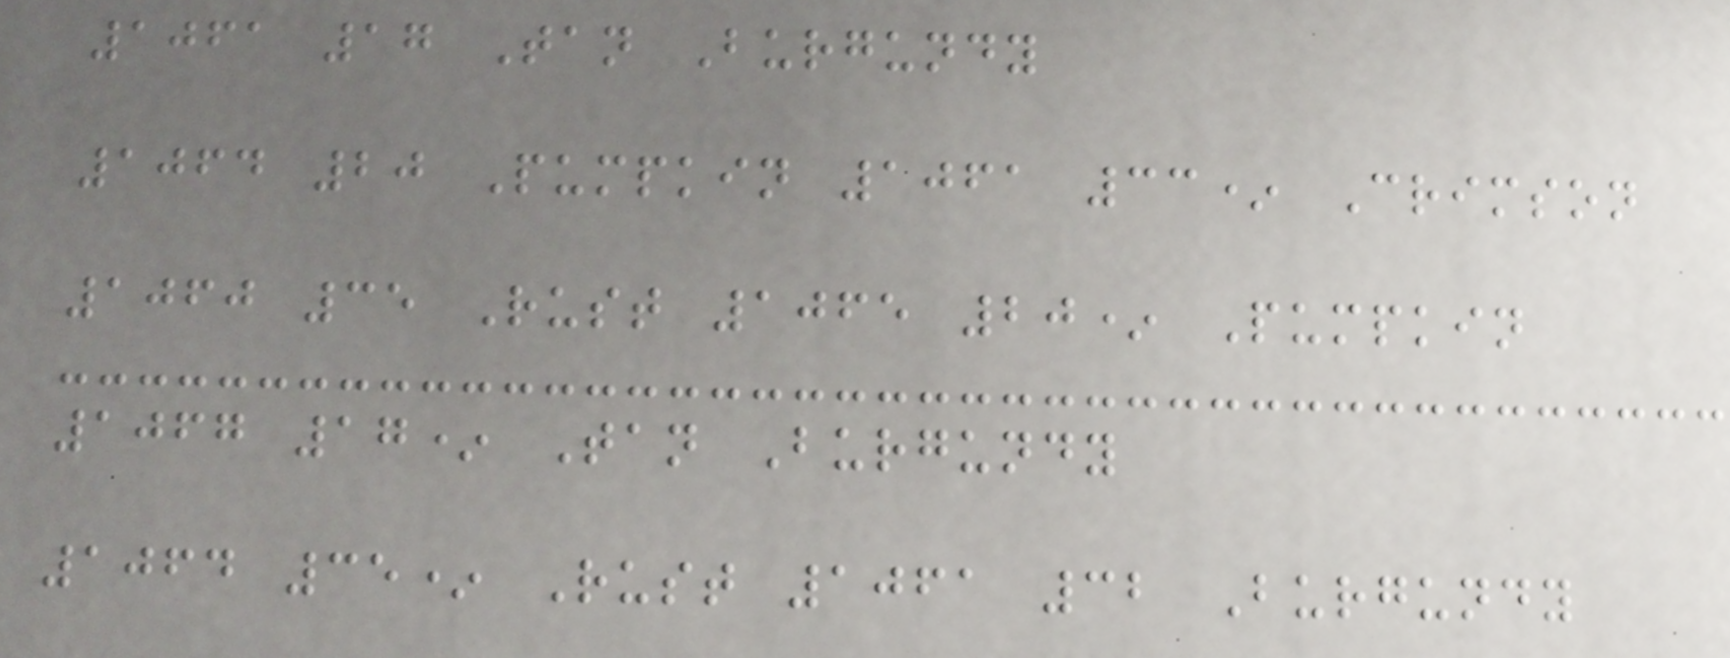1061 17 Tan Burgundy
1064 20 Pumpkin 1061 33* Crimson
1060 35 Rust 1065 20* Pumpkin
1067 17* Tan Burgundy
1064 35* Rust 1061 32 Burgundy
